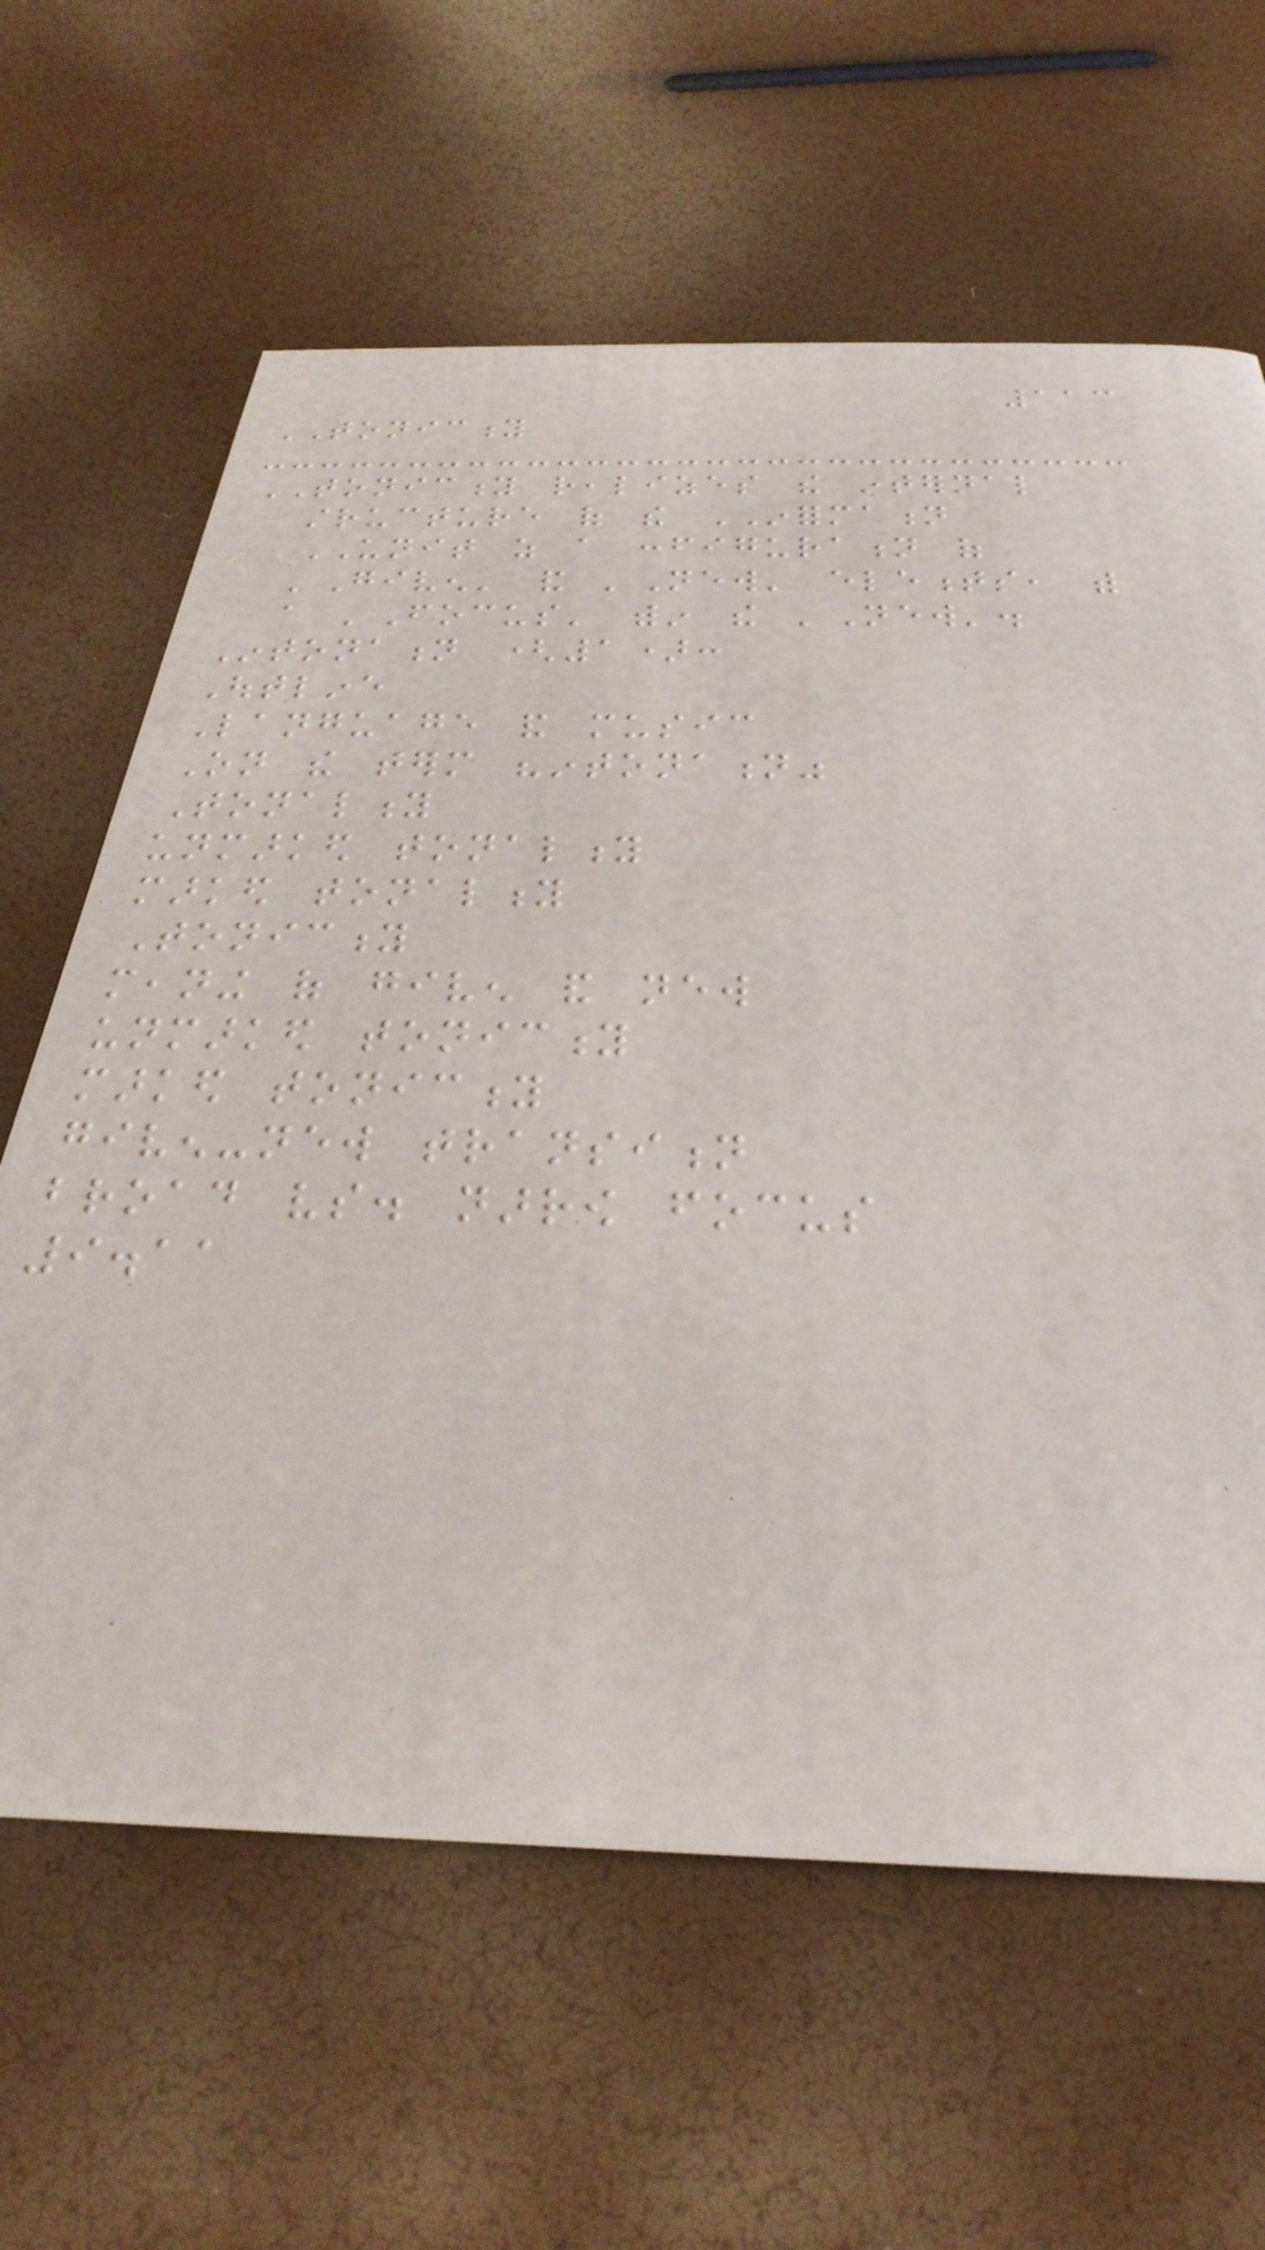113
TONICITY
TONICITY realizes the internal
structure of the INFORMATION
UNIT as a configuration of
'Given' and 'New' elements, with
a 'Focus' within the 'New'.
Intonation (1):
Outline
Language and music
On the term "intonation"
Tonality
unmarked tonality
marked tonality
Tonicity
meaning of given and new
unmarked tonicity
marked tonicity
given-new transition
broad vs. narrow focus
9.11
